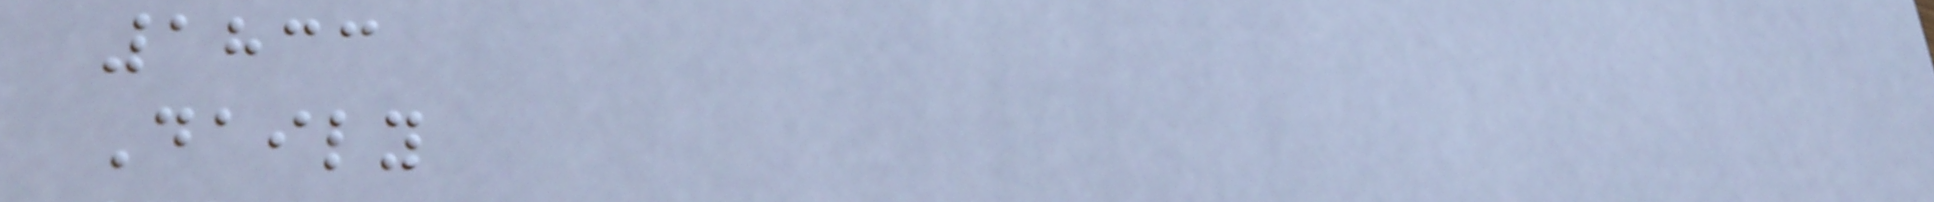1833
Daily
